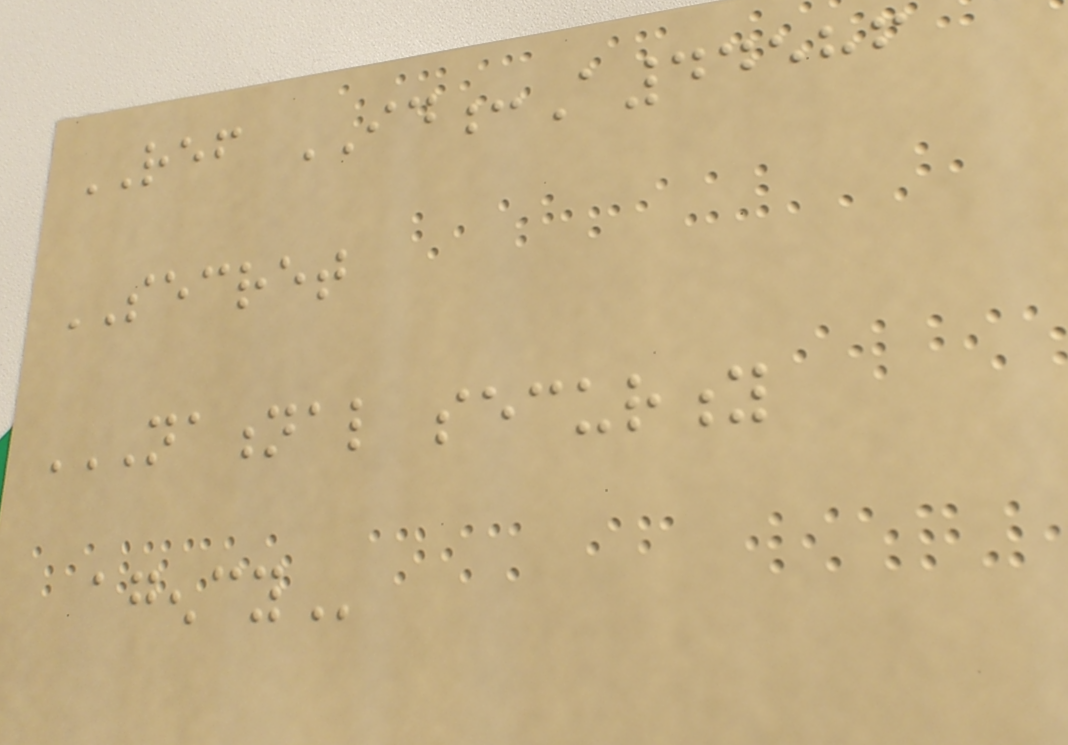REF ID:A44586
SECRET
NATIONAL SECURITY
AGENCY
